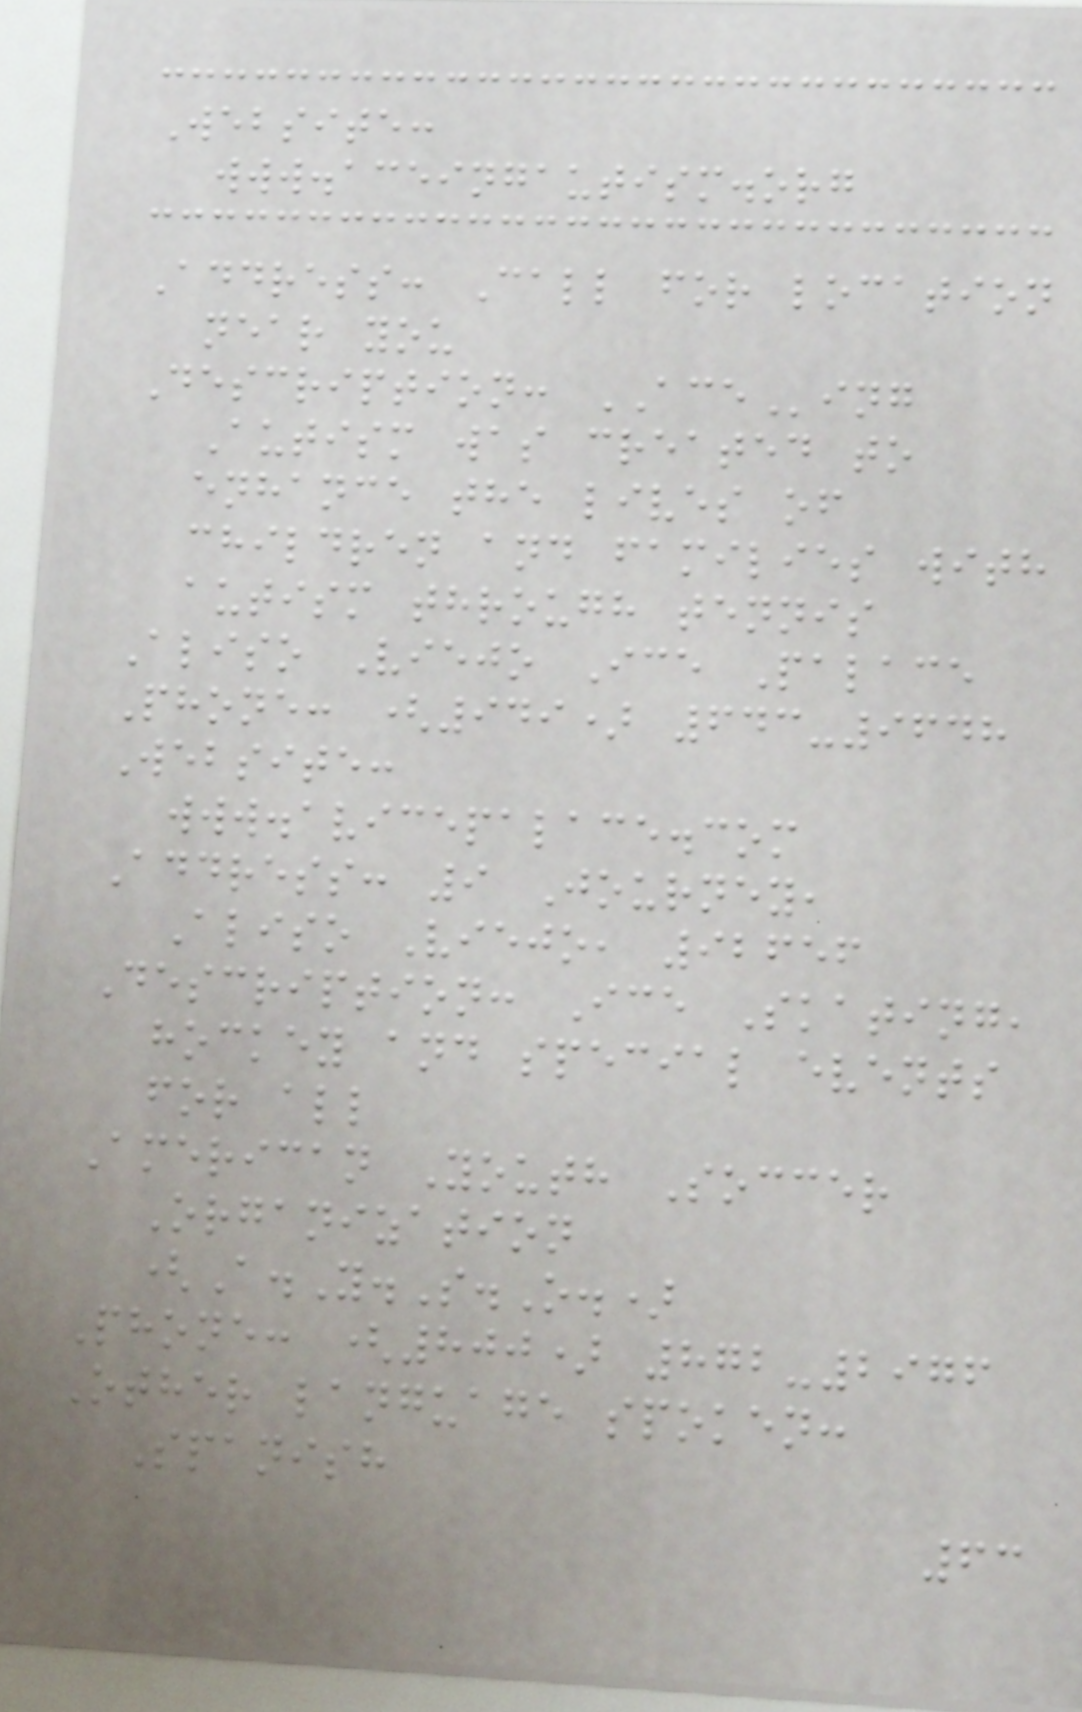Website:
www.aceingautism.org
Address: Call for location
near you
Description: ACEing
Autism was created to
enhance the lives of
children and families with
autism through tennis
Aliso Viejo Ice Palace
Phone: (949) 643-9648
Website:
www.avicepalace.com
Address: 9 Journey,
Aliso Viejo, 92656
Description: Ice Skating,
hockey and special events
for all
American Youth Soccer
Organization
(A.Y.S.O.)
Phone: (800) 872-2976
Other language spoken:
Spanish
63
